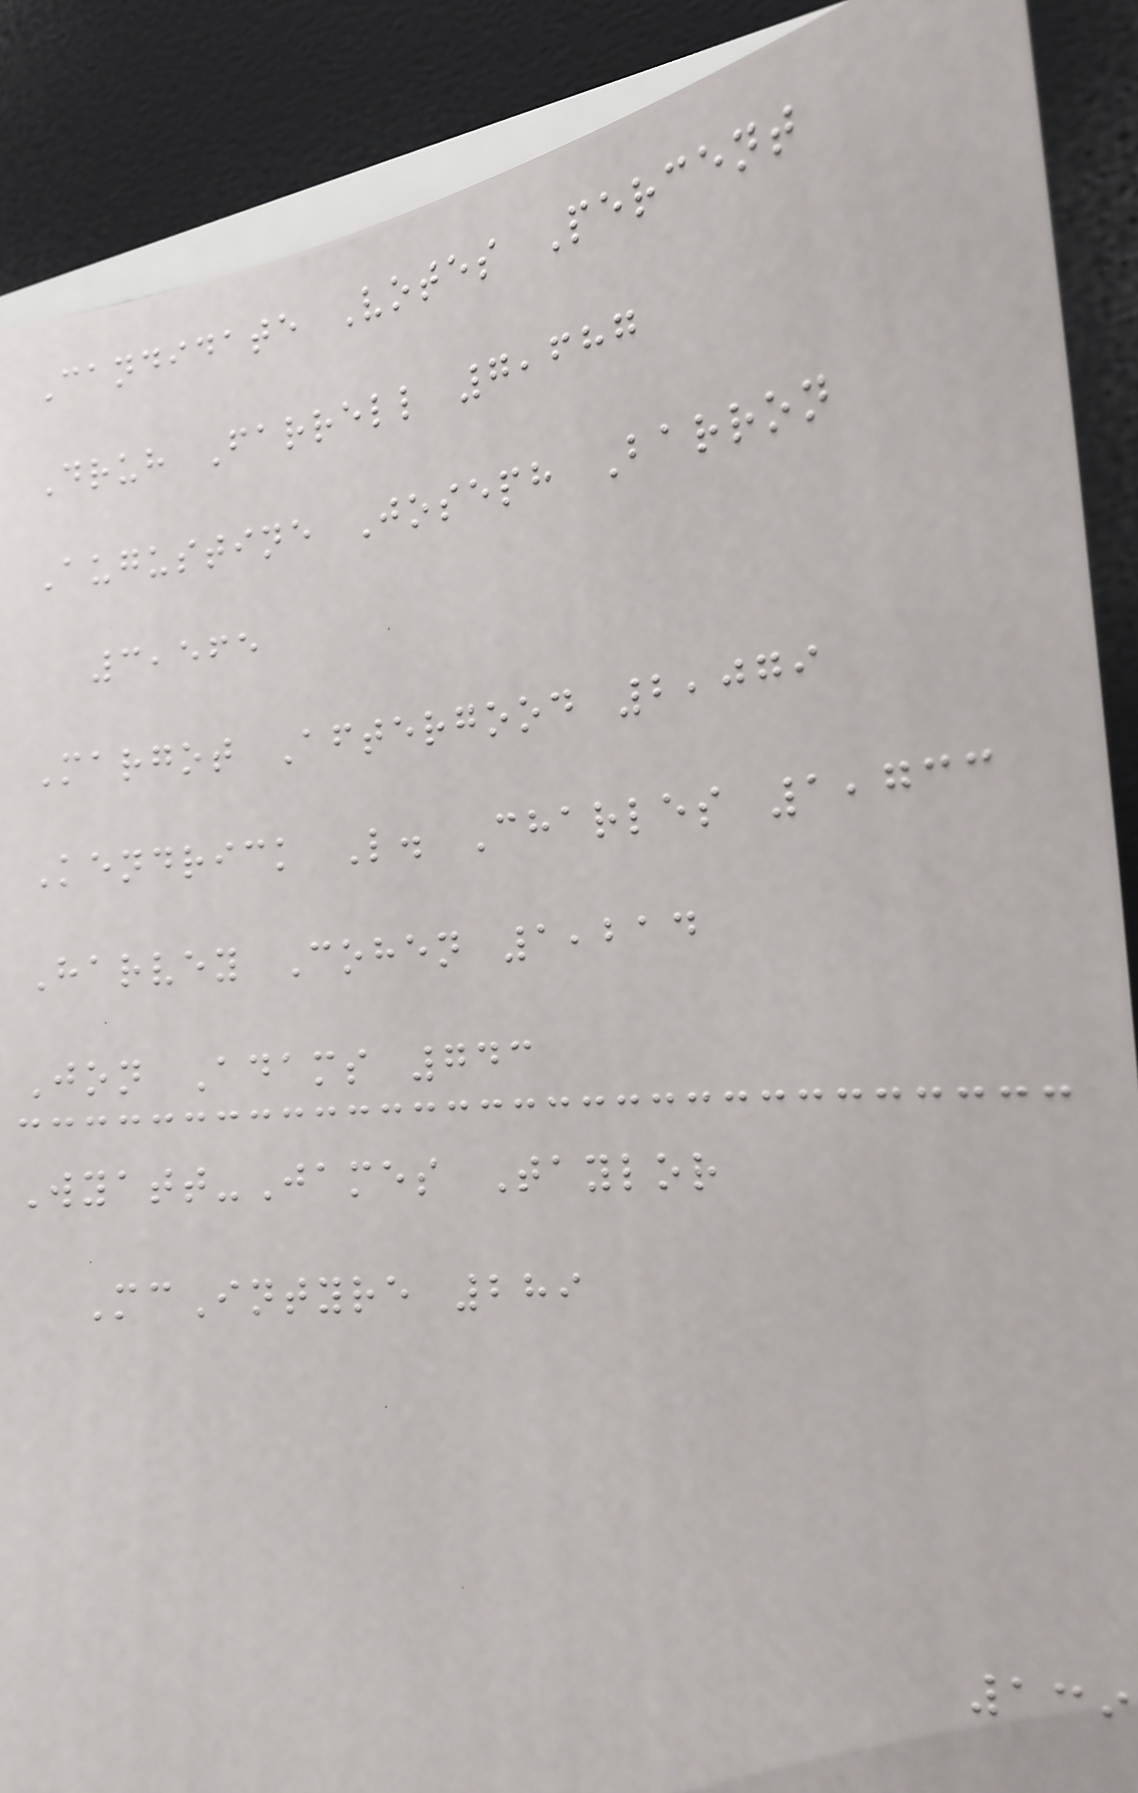Candidate Votes Percent
Druh Farrell 7,687
Augustine Joseph Barron
3,565
Margot Aftergood 2,079
Kendrick L. Charles 1,733
Harvey Cohen 1,214
Jon Adams 743
Wyatt-James Taylor
McIntyre 289
139
